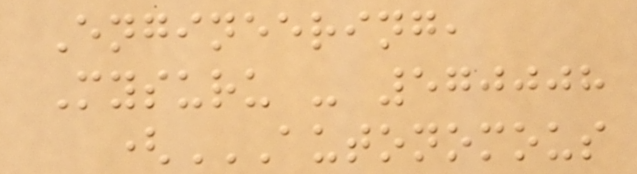Engineering,
Mysuru - 570008
(AUTONOMOUS
